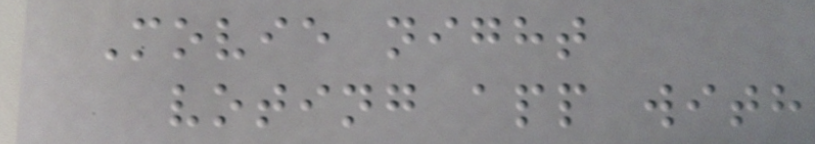Movie night
voting app with
